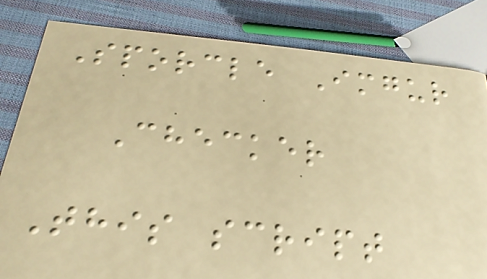Sporcle Imgur
Checker
This script
